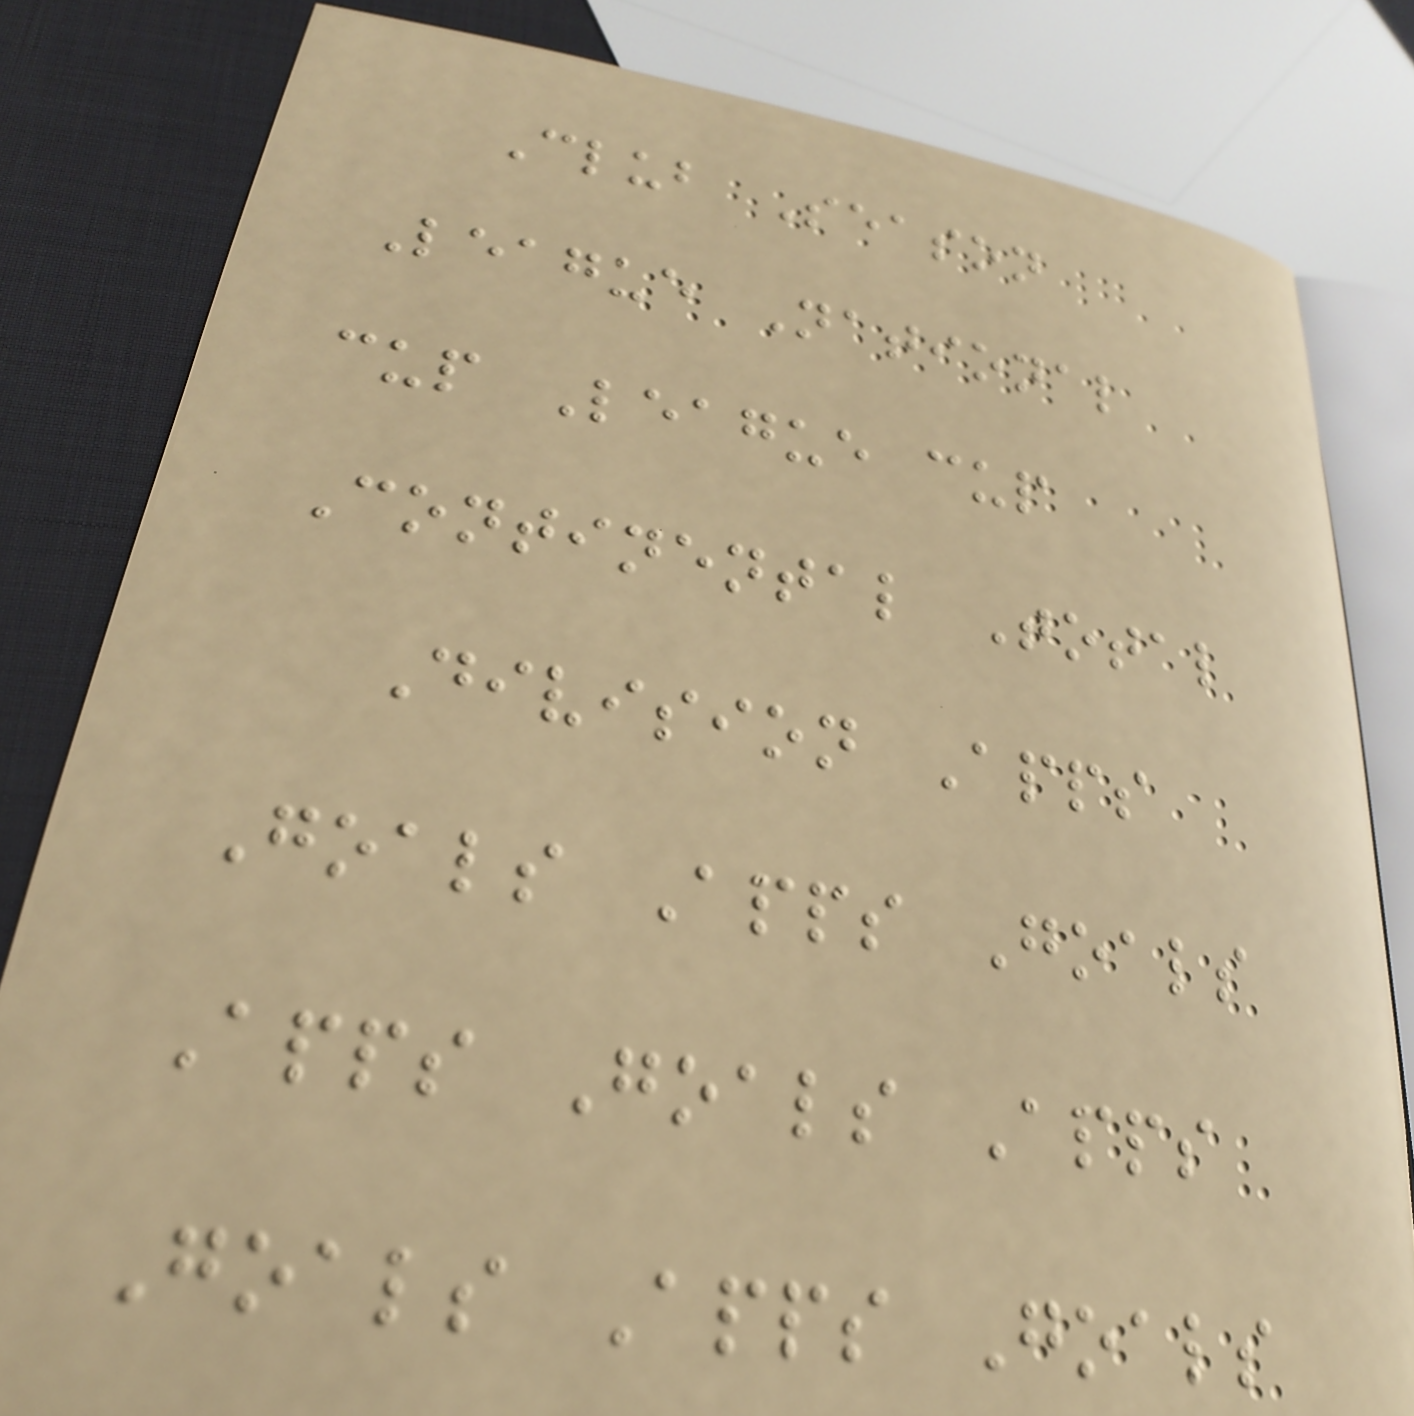Club Season
League National
cup League cup
Continental Total
Division Apps
Goals Apps Goals
Apps Goals Apps
Goals Apps Goals
